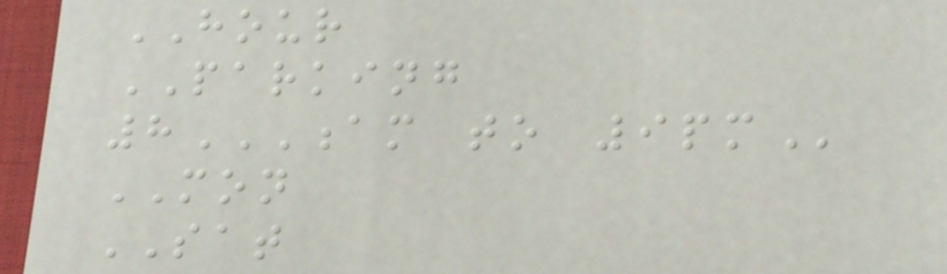HOUR
PARKING
8AM TO 9PM
MON
SAT
